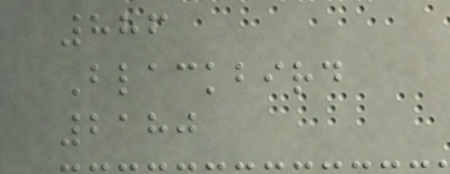886
Blackbird
2180
